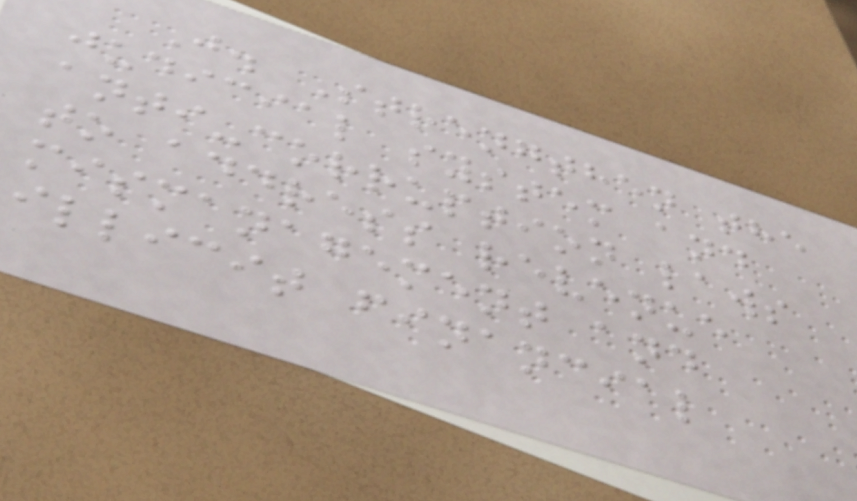J. Strengthen the
judicial system and
anti-corruption laws
to address revenue
mismanagement and
illicit financial
